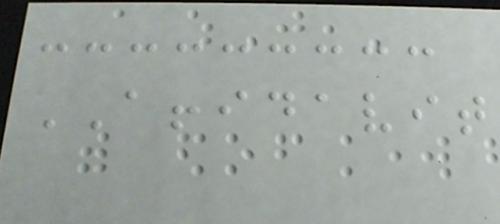AFFIDAVIT
